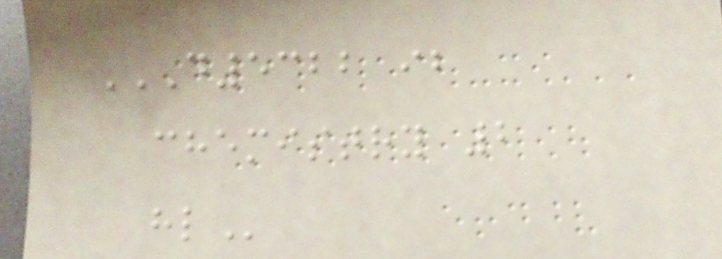D5322 IB
CHEMISTRY 2
HL
